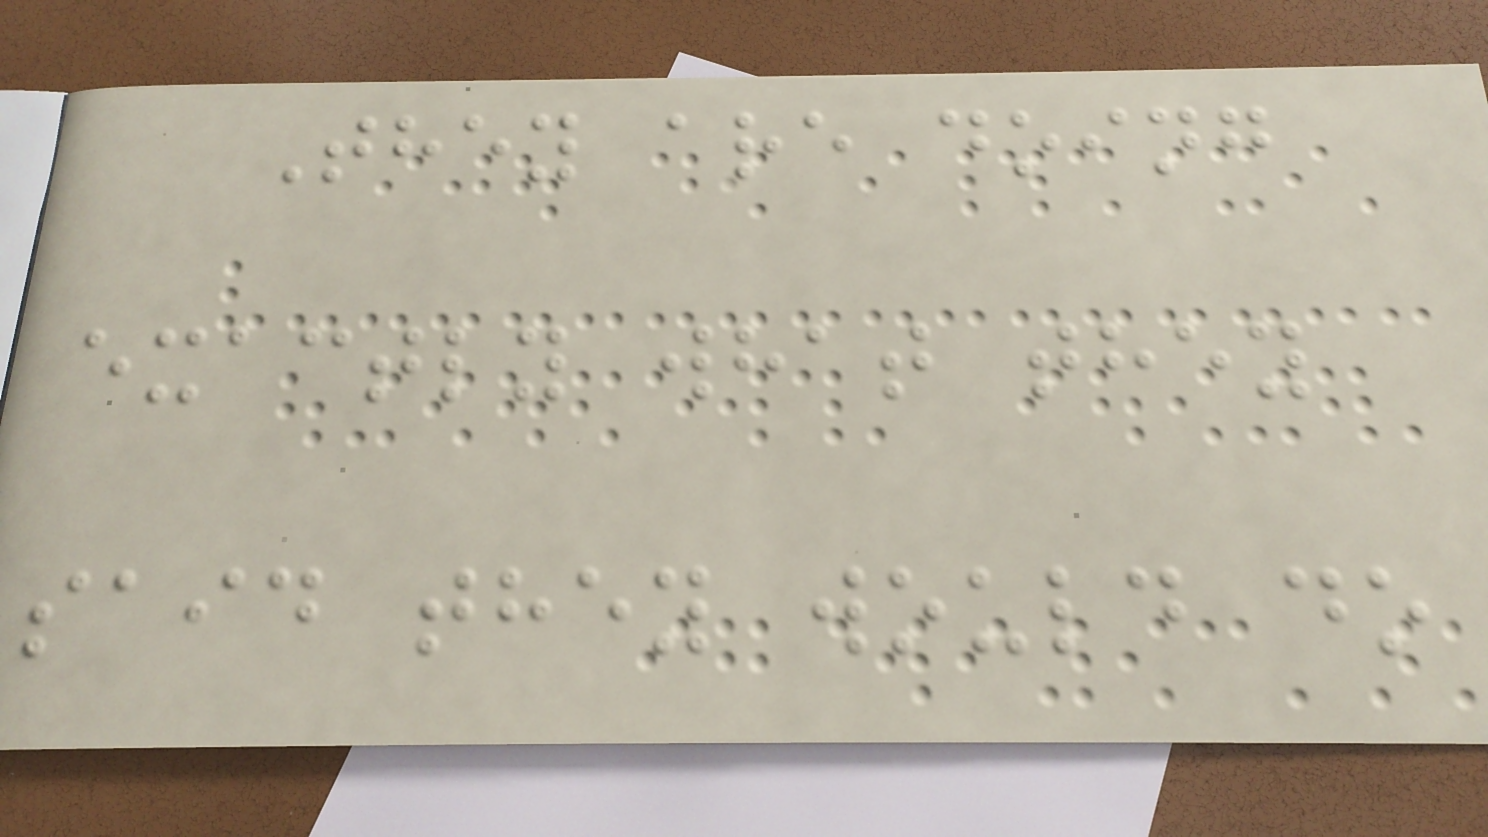They are doing
exactly what they
said they would do
